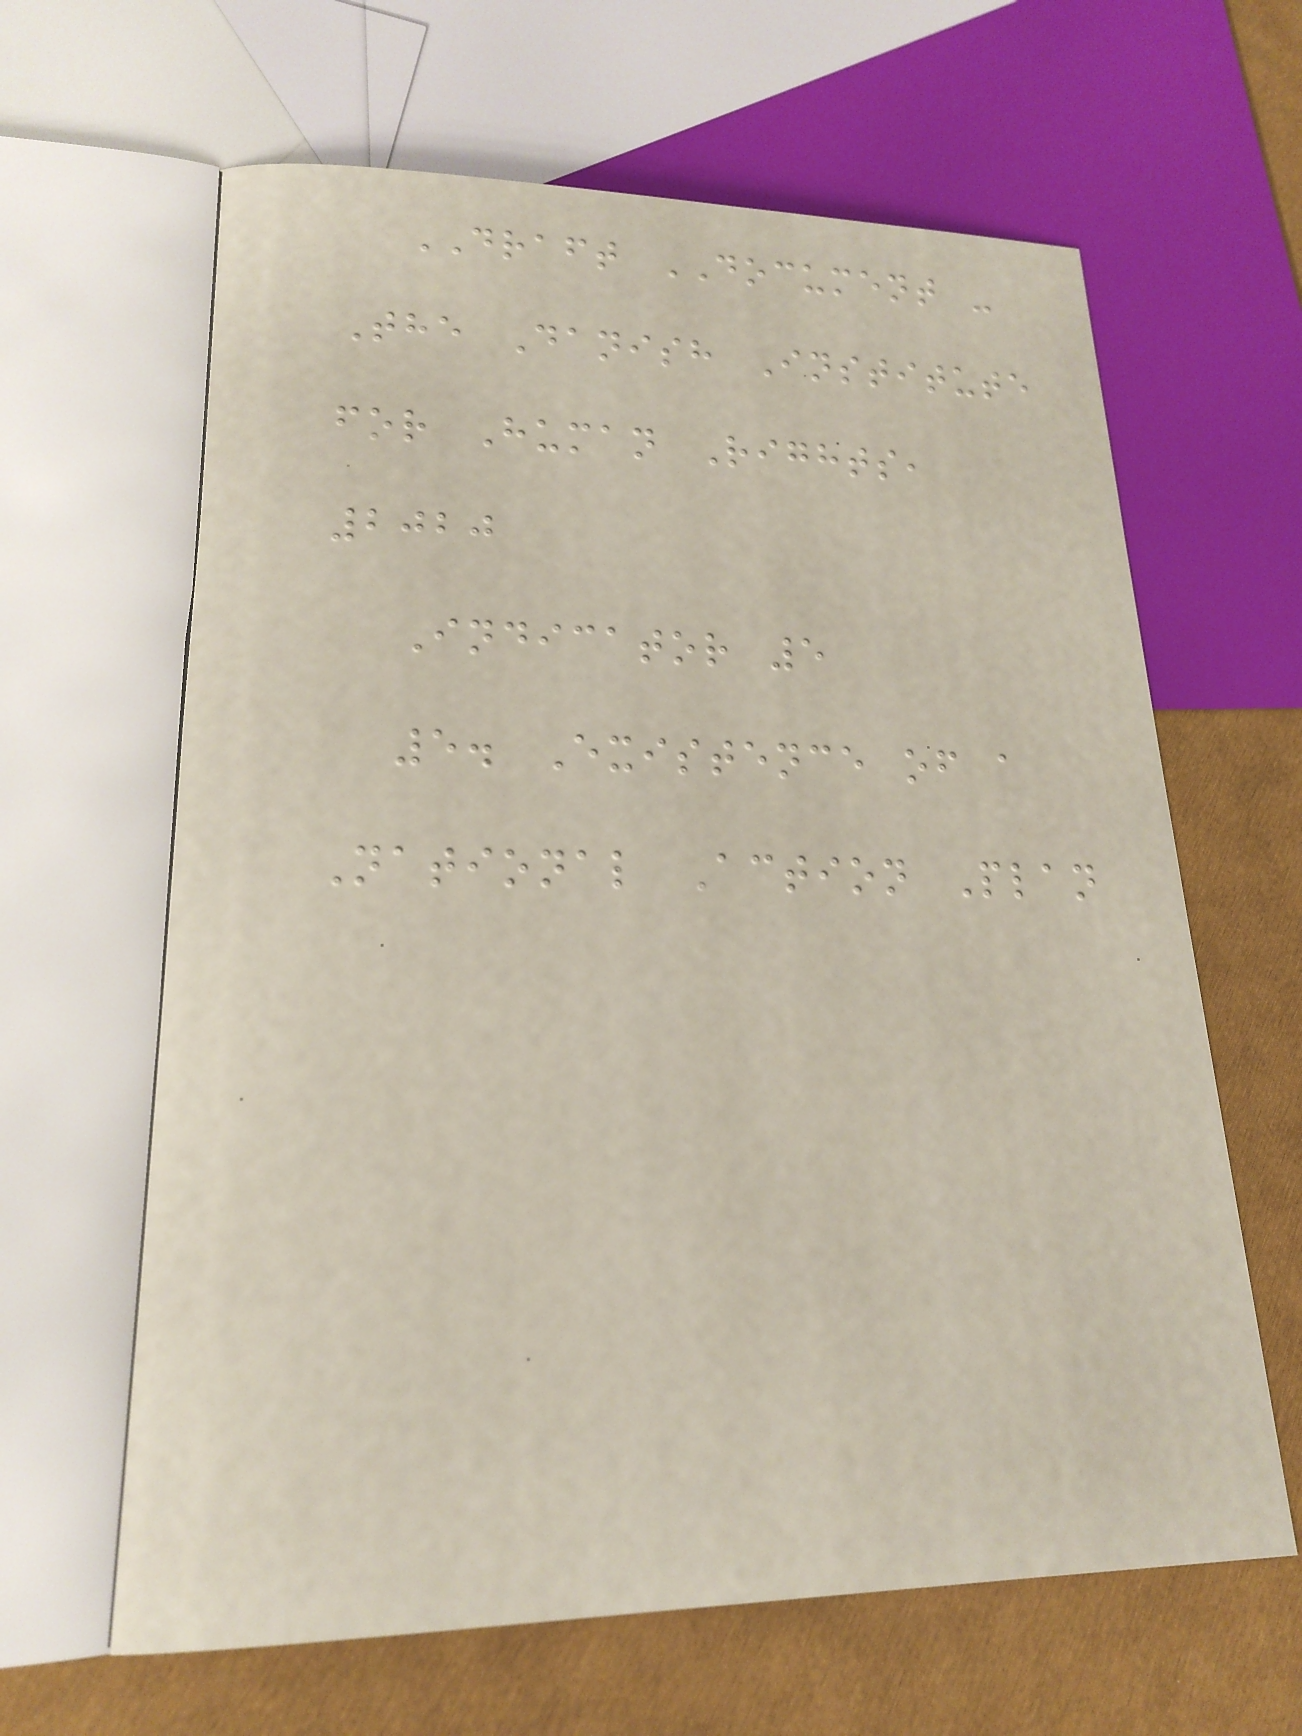DRAFT DOCUMENT -
The Danish Institute
for Human Rights,
2020
Indicator 5
5. Existence of a
National Action Plan
